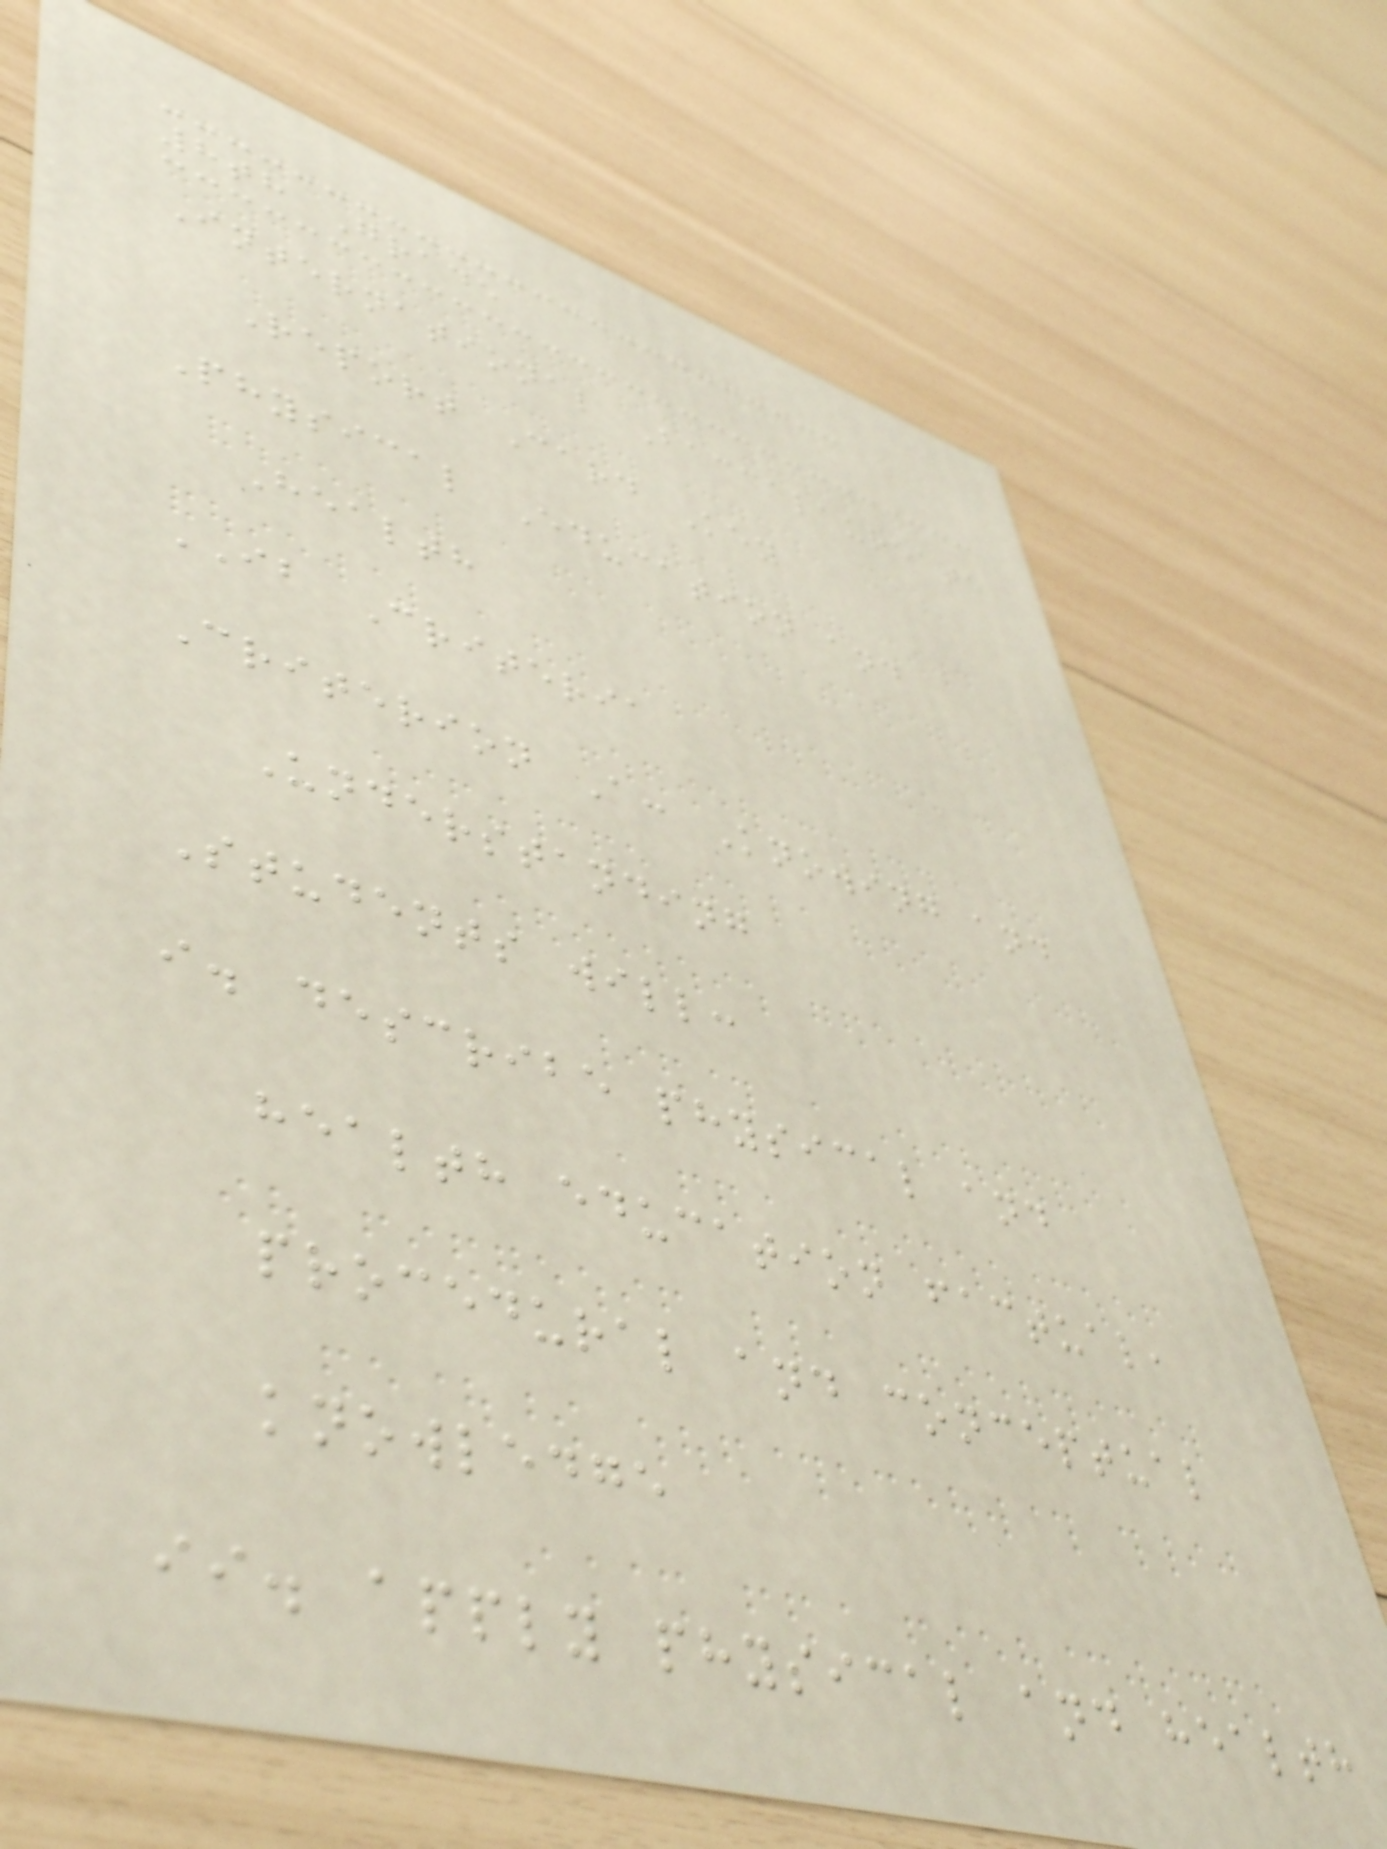8th Grade
International Baccalaureate
Report Card Key
Physical Education and
Health
IB Criteria
Criterion A: Knowing and
Understanding
Students will:
i. describe physical and
health education factual,
procedural and conceptual
knowledge
ii. apply physical and health
